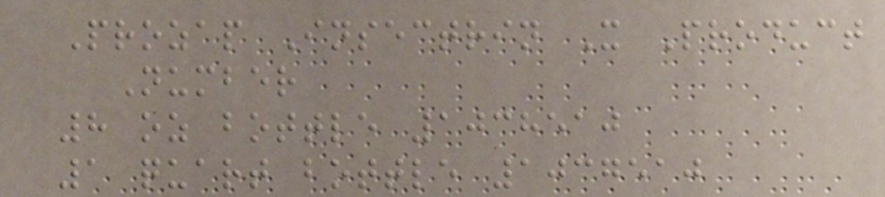Prozap Insectrin X Product
Number
8 oz bottle 1038510
1 quart bottle 1037510
